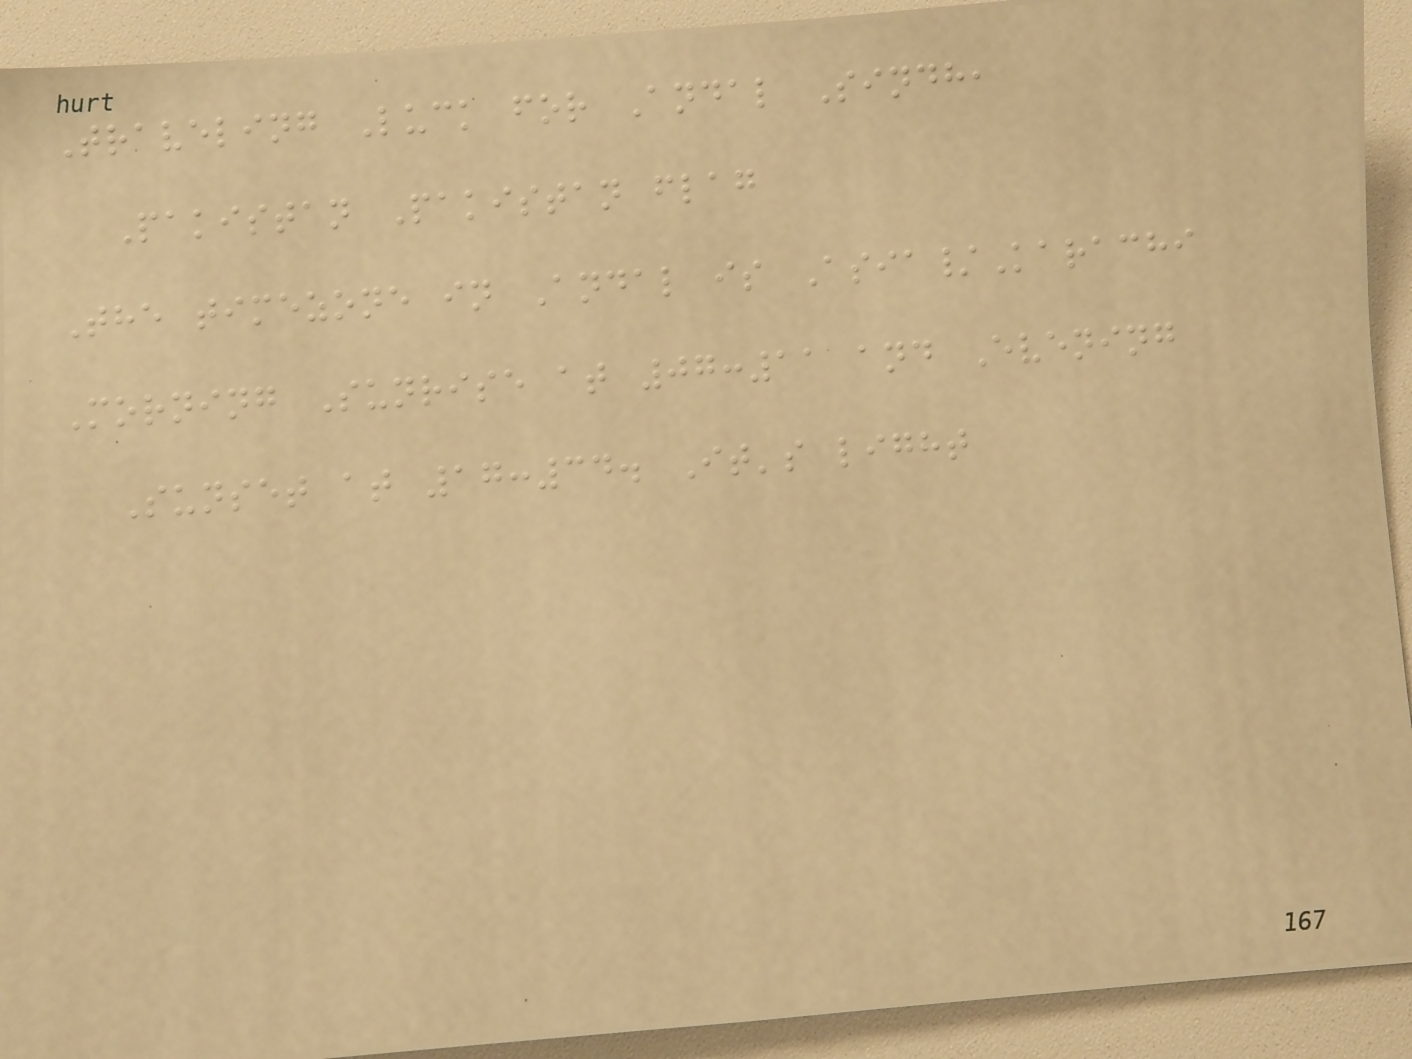Traveling Luck for Andal Sindh,
Pakistan Pakistan flag
The timezone in Andal is Asia/Karachi
Morning Sunrise at 07:11 and Evening
Sunset at 17:34. It's light
